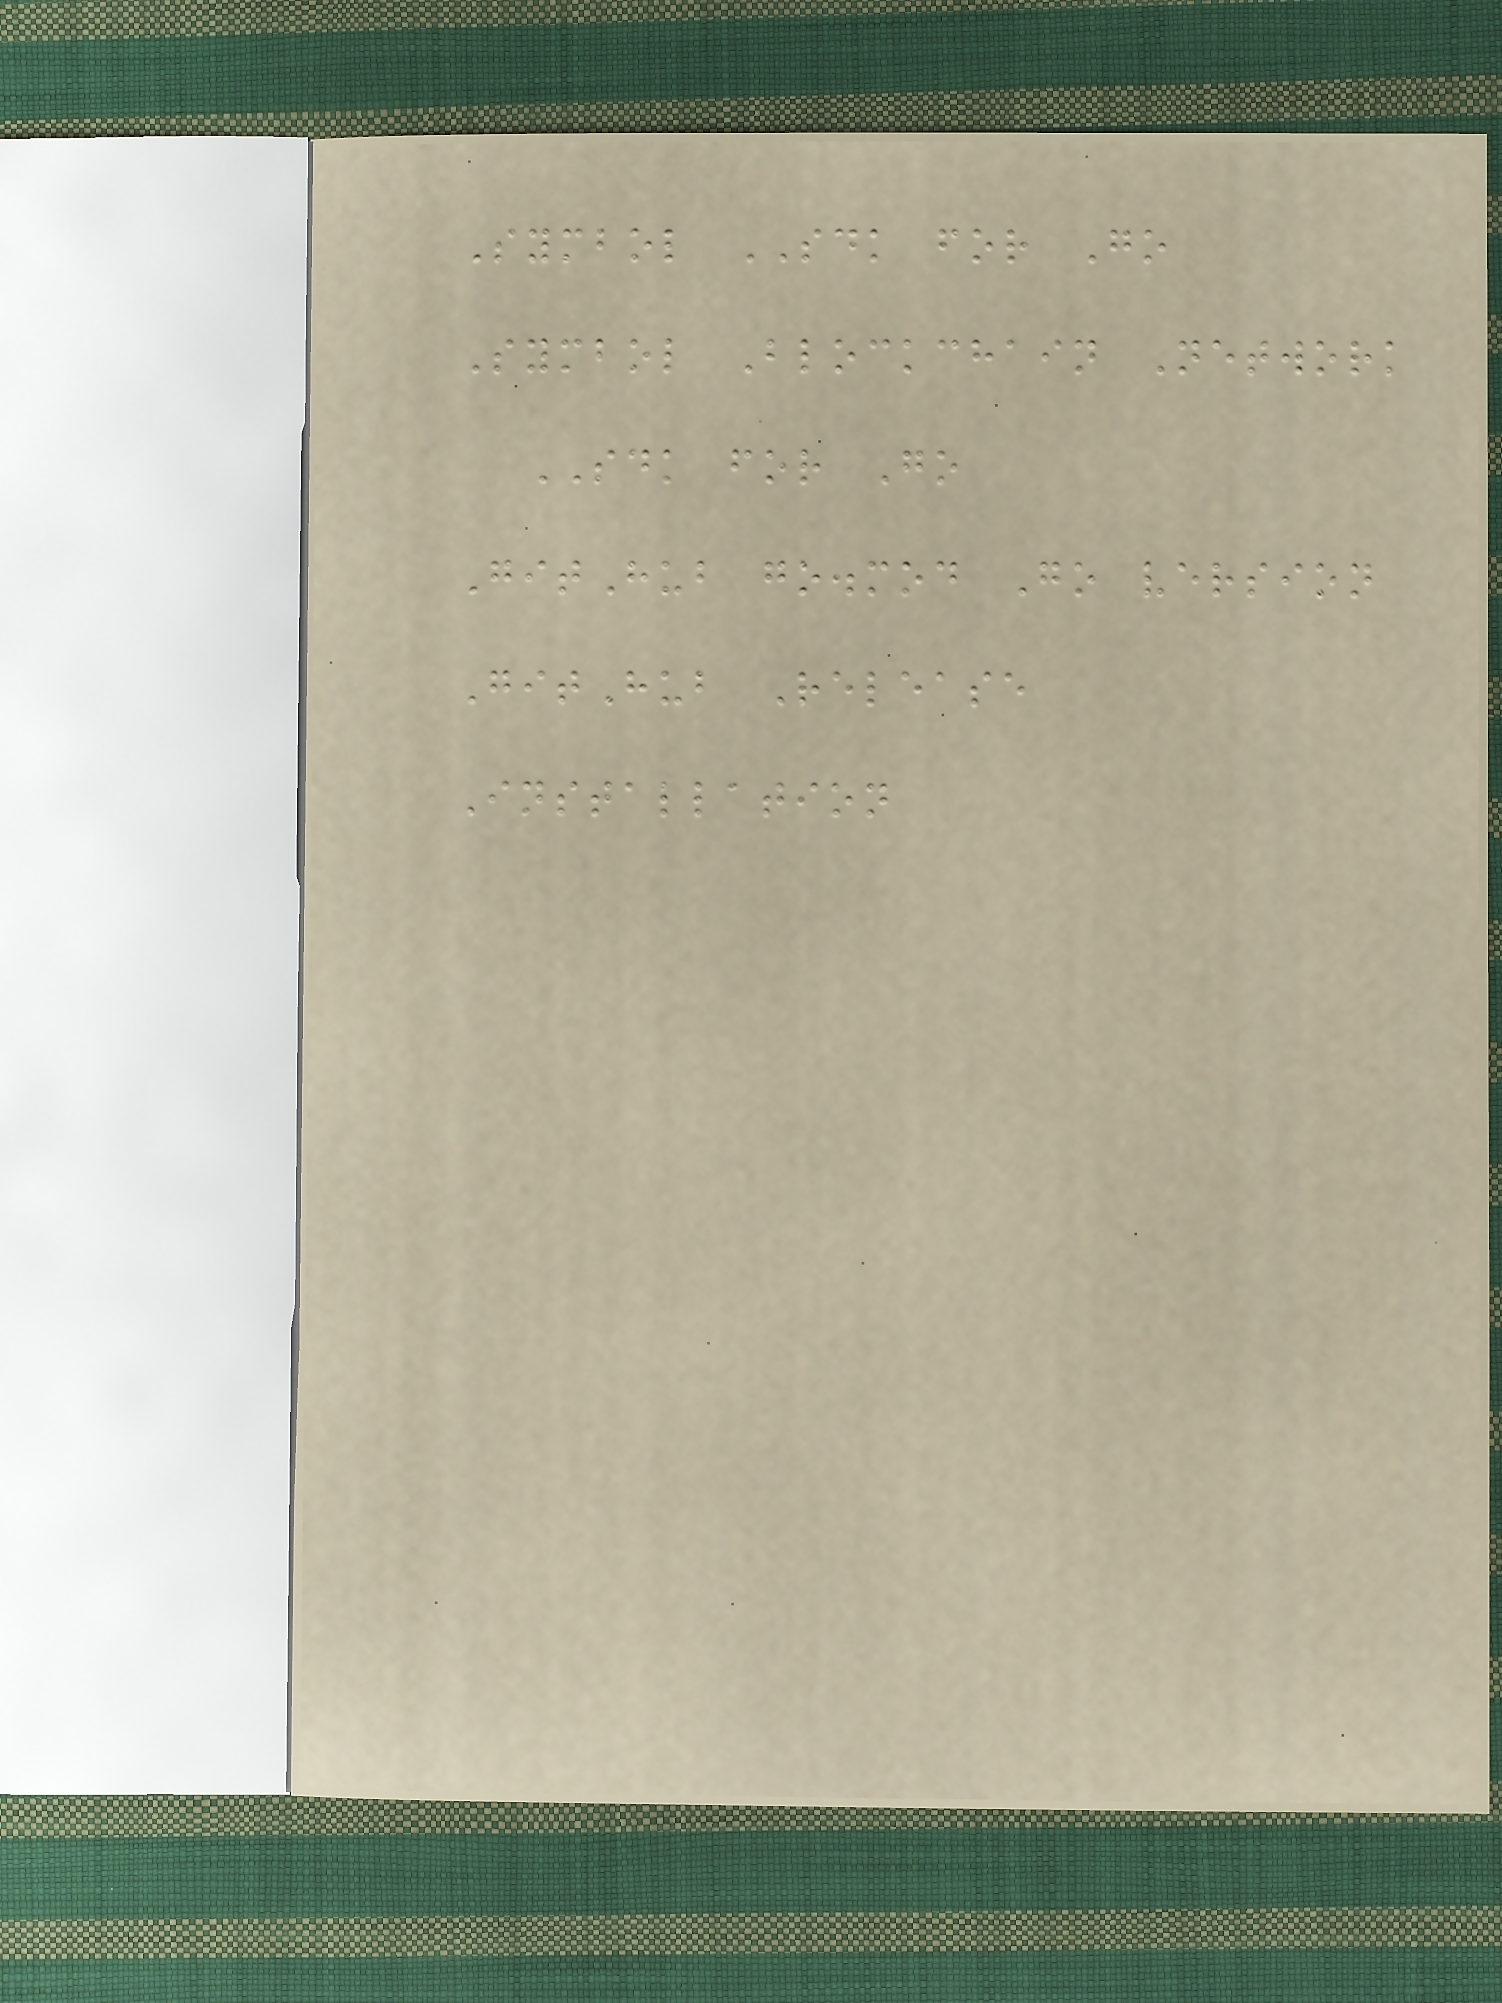Symbol SDK for Go
Symbol Blockchain Network
SDK for Go
GitHub go.mod Go version
GitHub Release
Installation
